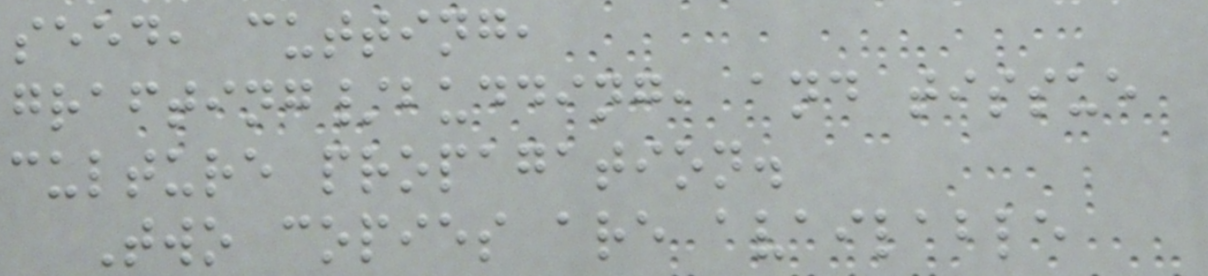seed, cutting,
grafting/budding, and tissue
culture propagation.
Two copies are available
